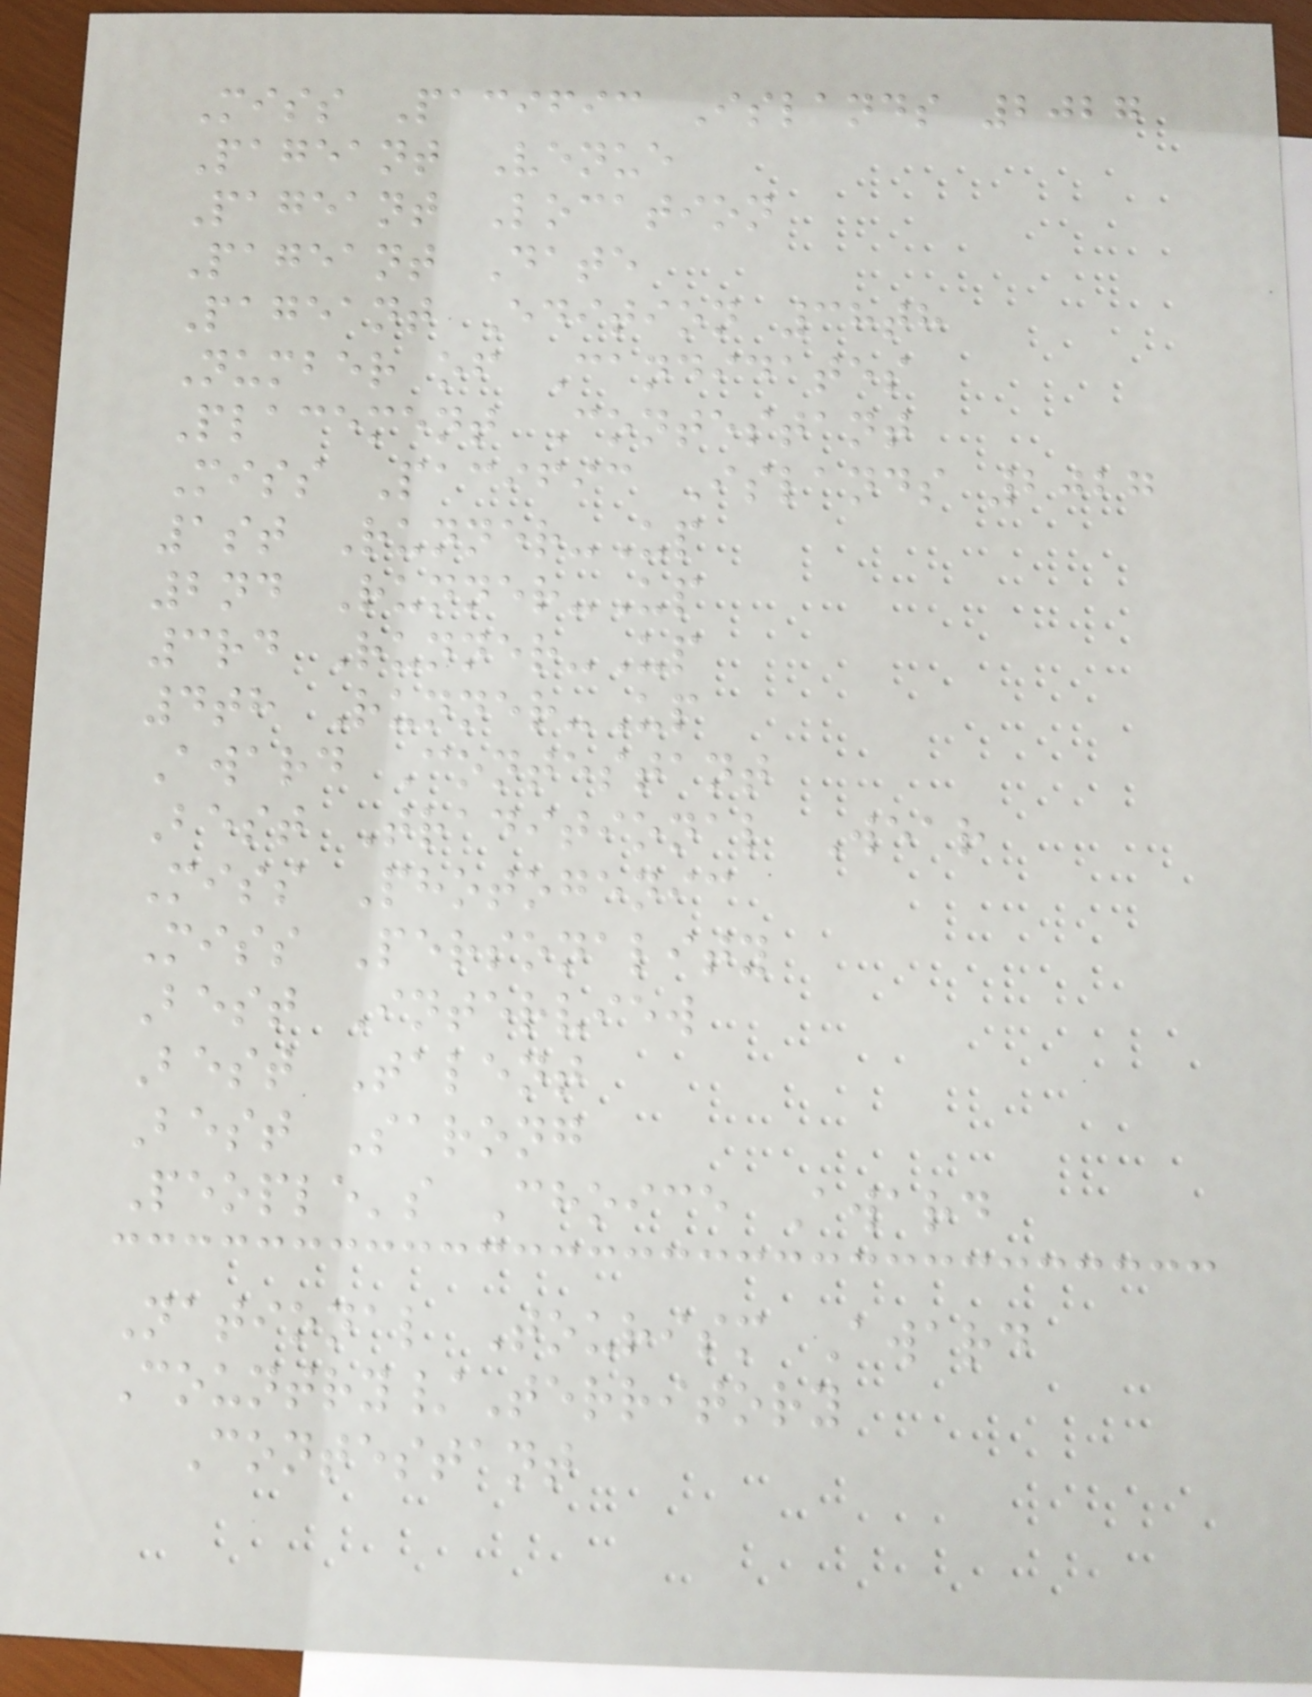Miss Pacific Islands 2027
Pageant Venue
Pageant Location
Pageant Date
Pageant Edition 38th
Number of Candidates
Placement Contestant
Miss Pacific Islands 2027
1st Runner-Up
2nd Runner-Up
3rd Runner-Up
4th Runner-Up
Award Contestant
Best Traditional Wear
Miss Photogenic
Miss Personality
Best Interview
Best Talent
Best Sarong
People's Choice Award
National Tourism Award
Country/Territory
Contestant
